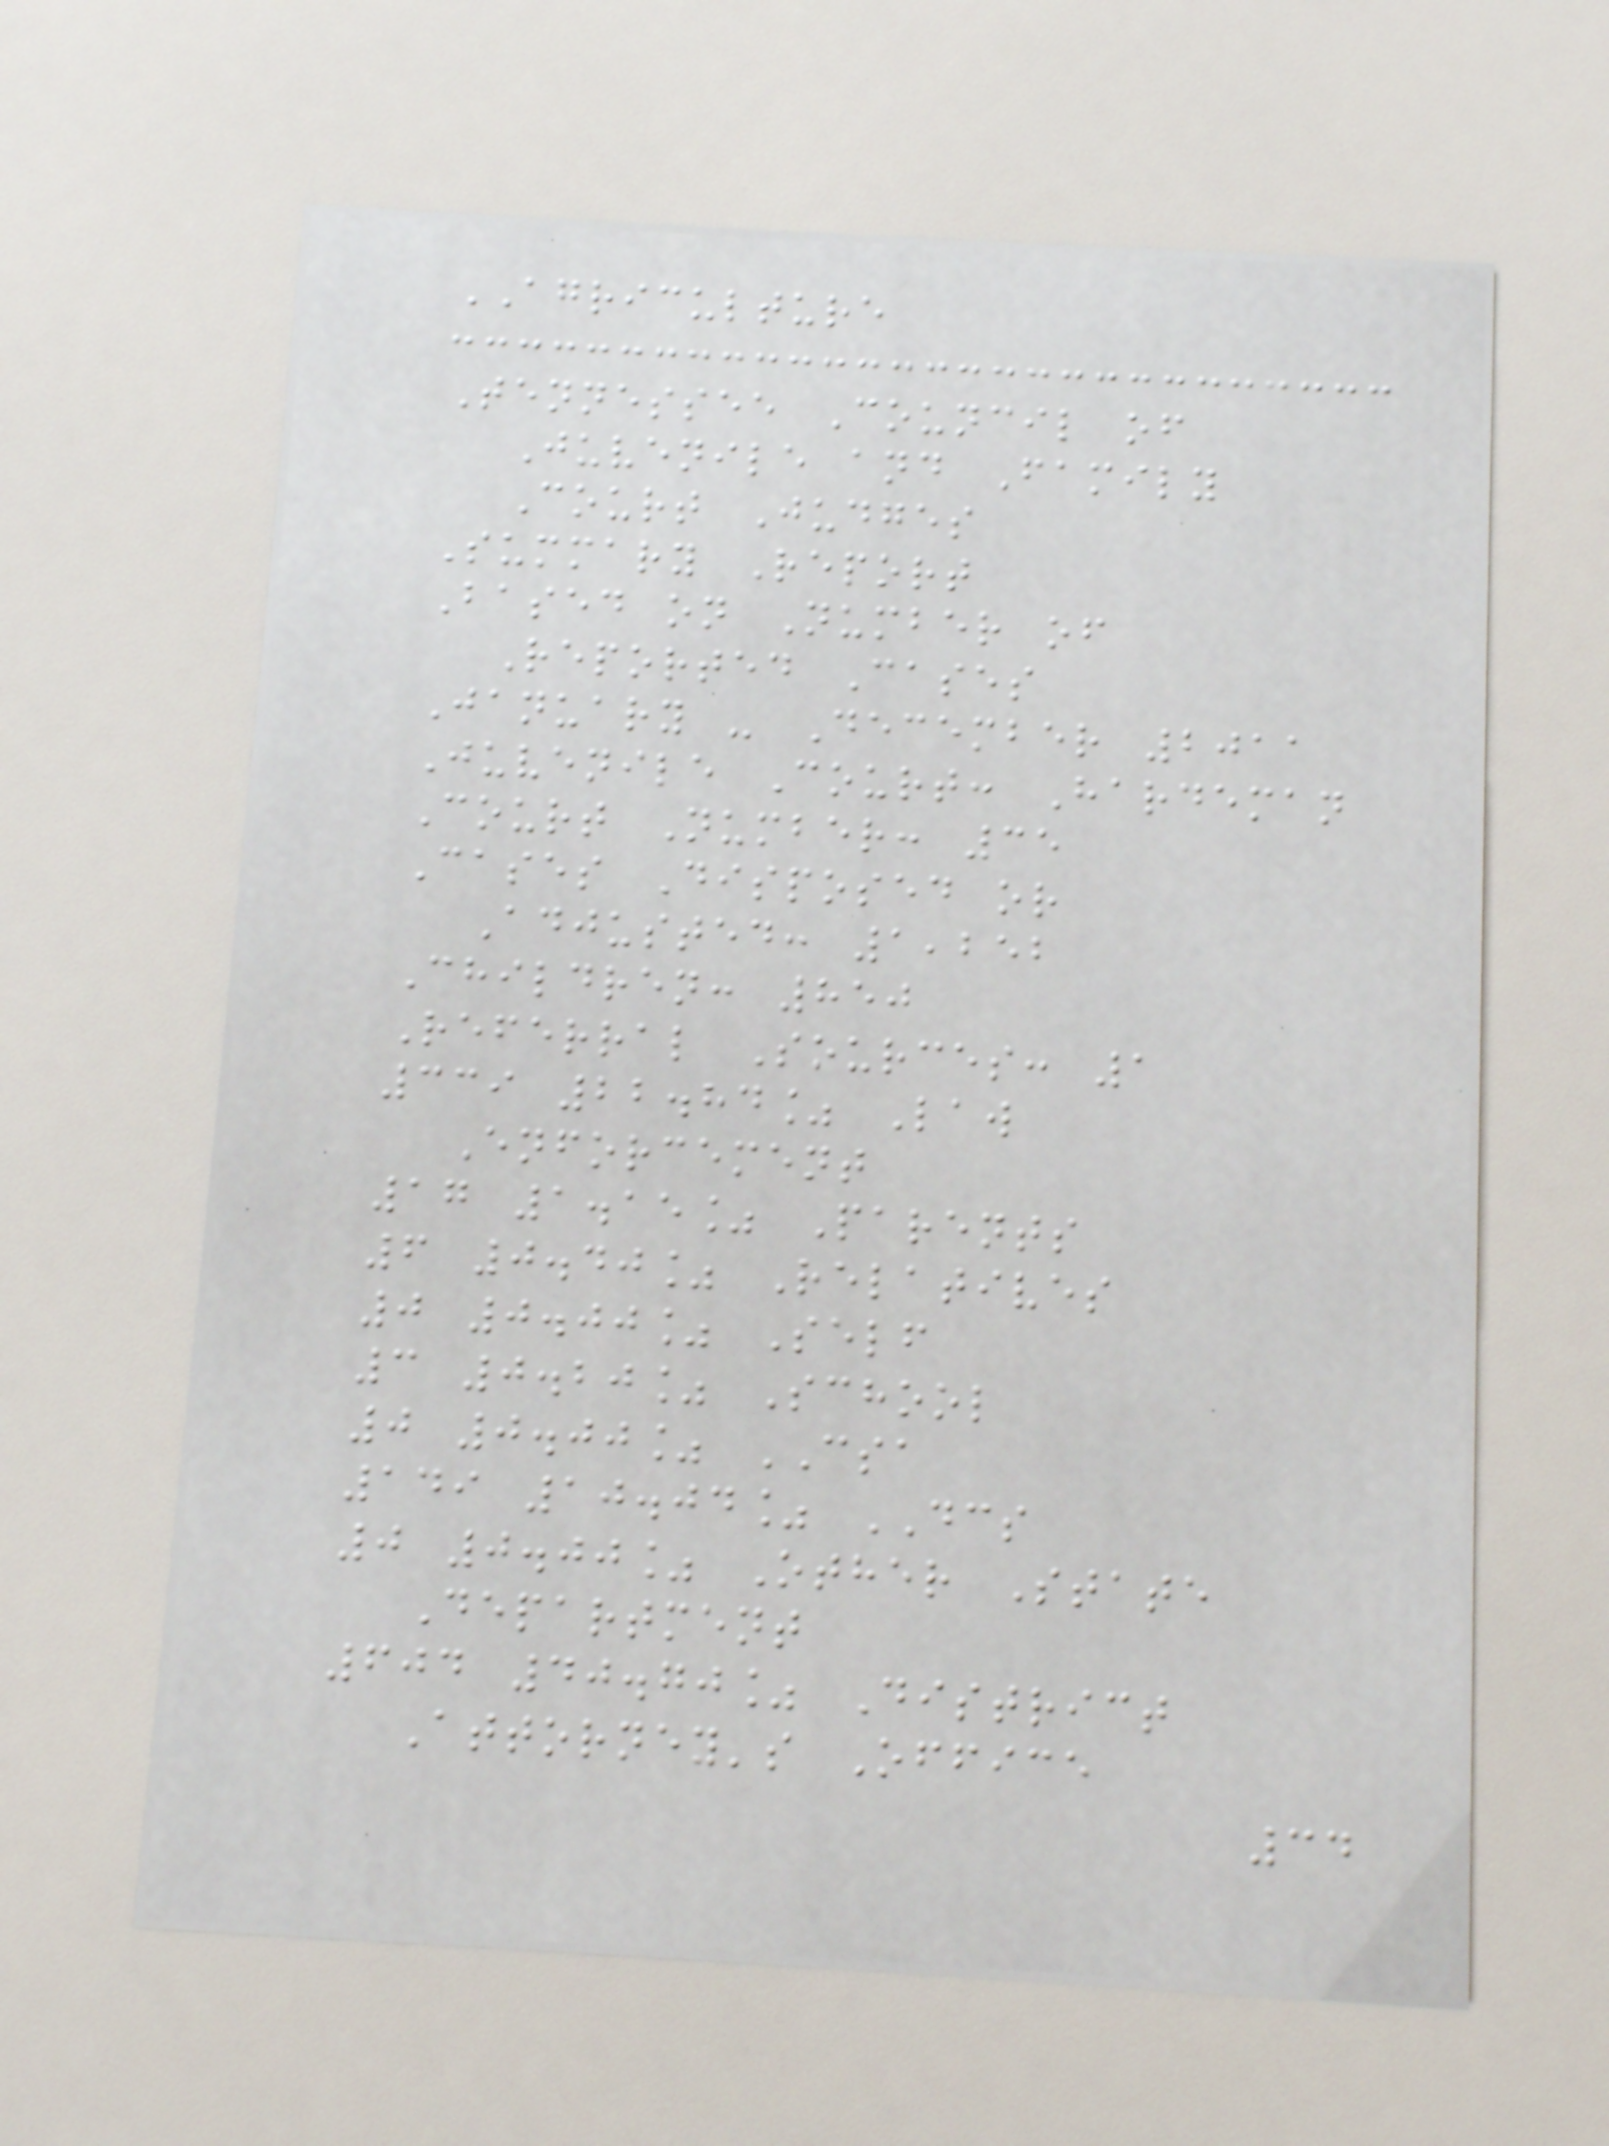AGRICULTURE
Tennessee Council of
Juvenile and Family
Court Judges
Summary Report
Based on Number of
Reported Cases
January - December 2011
Juvenile Court: Hardeman
Court Number: 35
Cases Disposed or
Adjusted: 1,252
Children: 850
Referral Sources: 1
339 22.84% Law
Enforcement
17 1.15% Parents
6 0.40% Relatives
0 0.00% Self
3 0.20% School
0 0.00% CSA
149 10.04% DCS
0 0.00% Other State
Department
604 40.70% District
Attorney's Office
34
